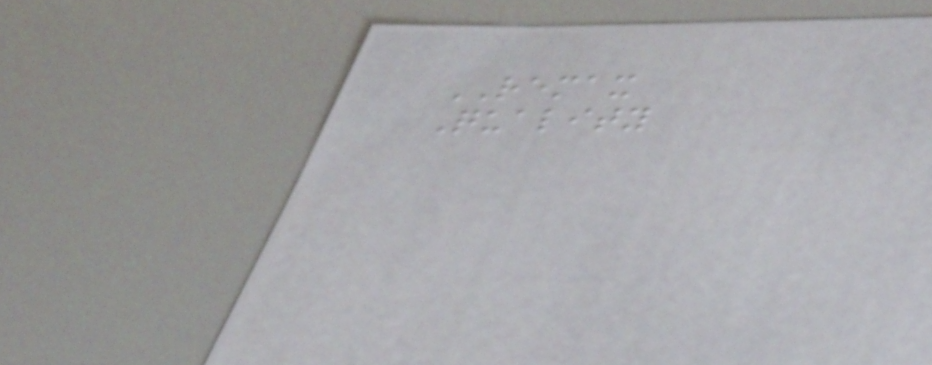REMAX
Quality
